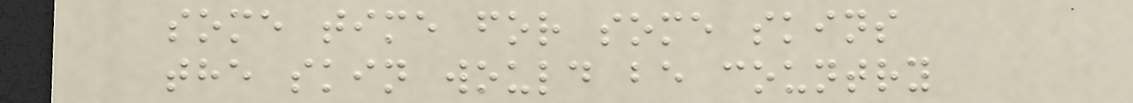some time for some skins
the skin would be country
